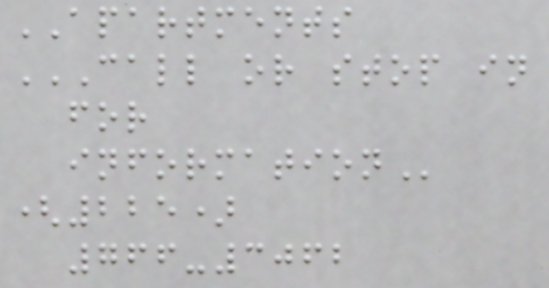APARTMENTS
CALL OR STOP IN
FOR
INFORMATION
(225)
766-3062
